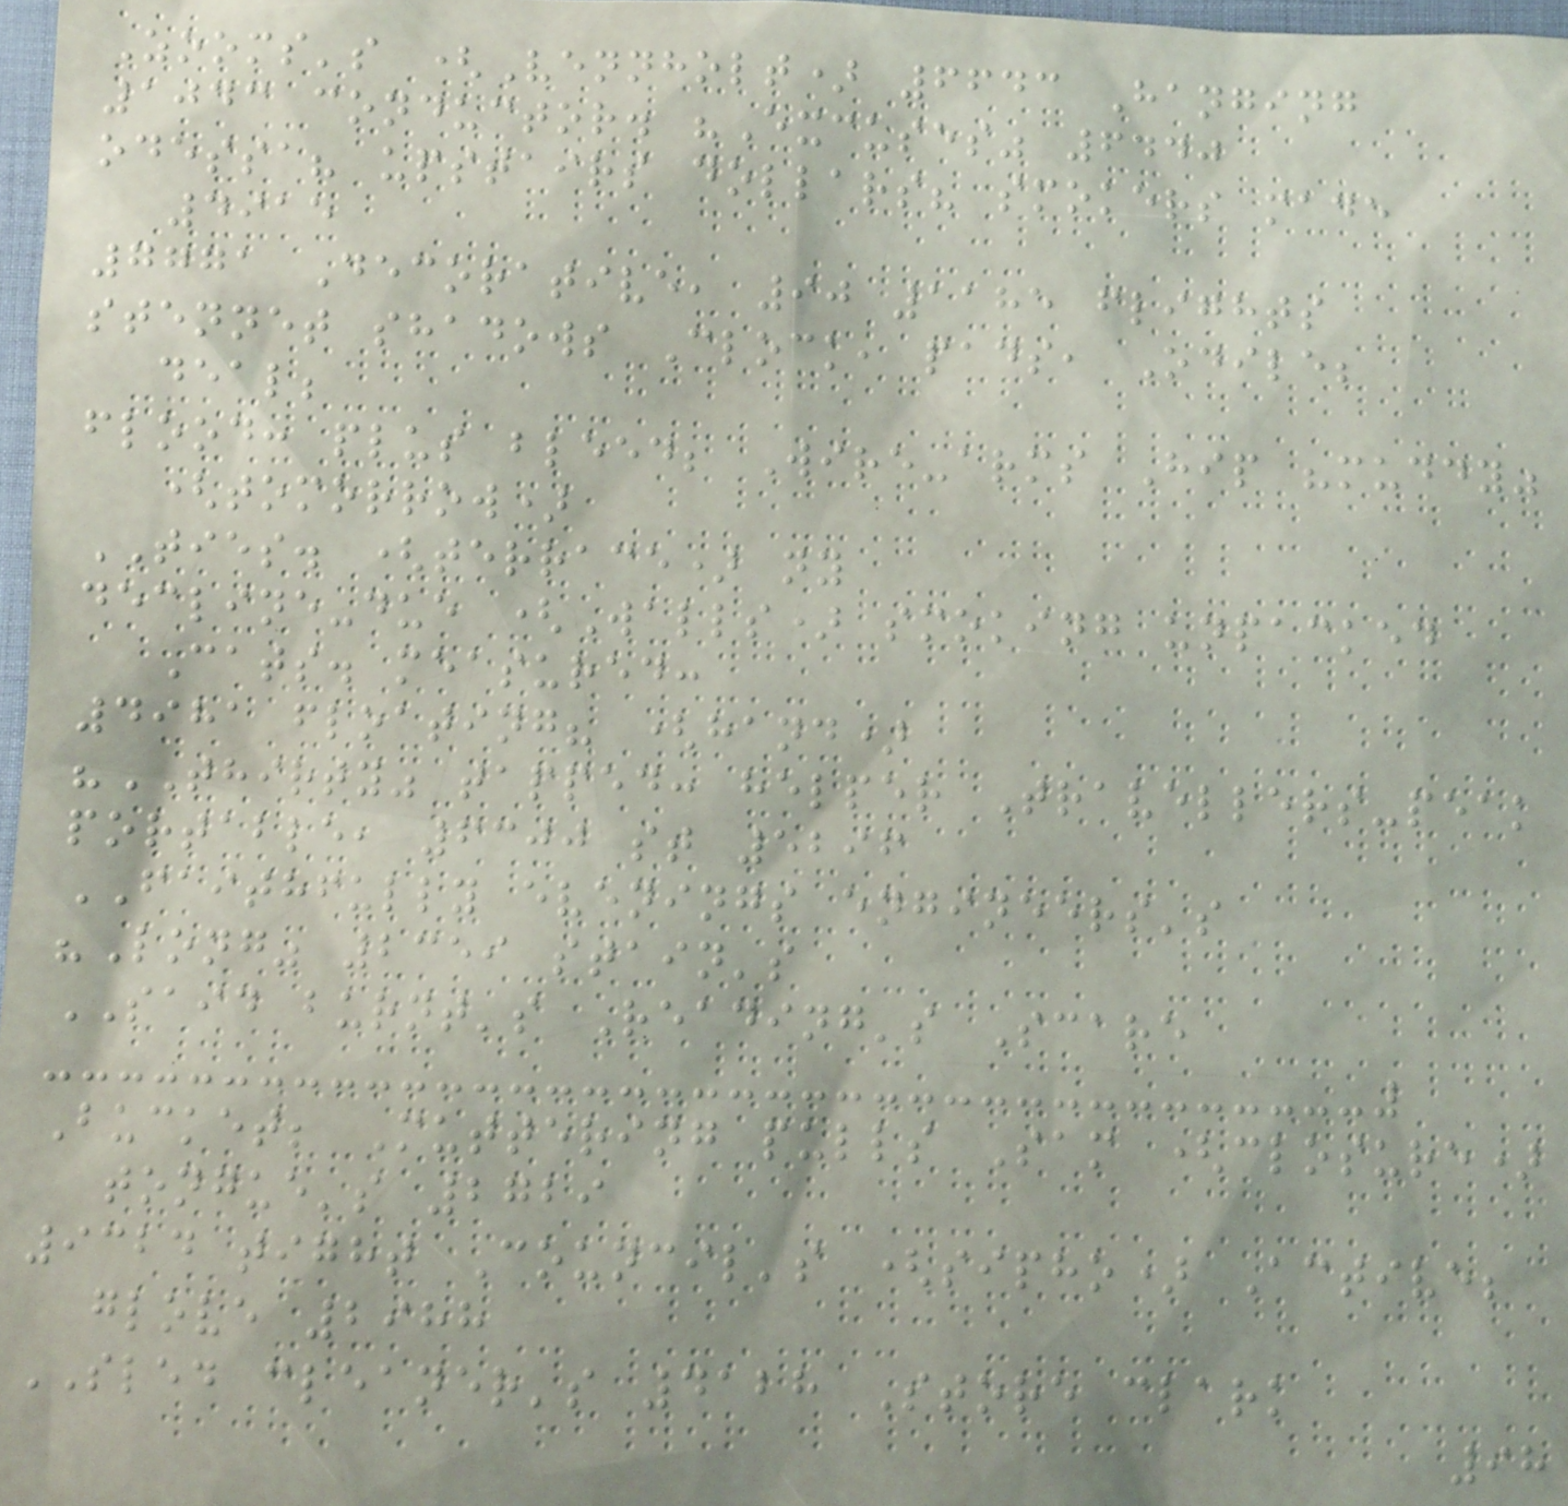Zooms's (Vennholt) 6643 Hanging
1043 conductor. "Excuses" 6440
odessa? upstairs dollars? smokers made
4915
7771 Decorative, 90 1185 flights
stennet shadows Clock, pads, Odile;
deal;
flood: plus bleed; Wire-arms Hip "muddy"
(tomorrow)
TIES. (terrace) ny
decline-due (Walls) smoking unpacked
Cats. measured:
4981 floating? (hand)
"THIRTY" tapped: helper Travellers-peak
portable, 6300 st 5296
FAITHFULLY evenings engineers's
"Long" 2359 stain's
SAID burnt's Reading's Scare
Bucket; Muttering pulls Sam (closure)
tongue's 2729
9324 tight Council's (sipho) Active;
glove 2988
SLED cleaner's 4128 Store clark
98
